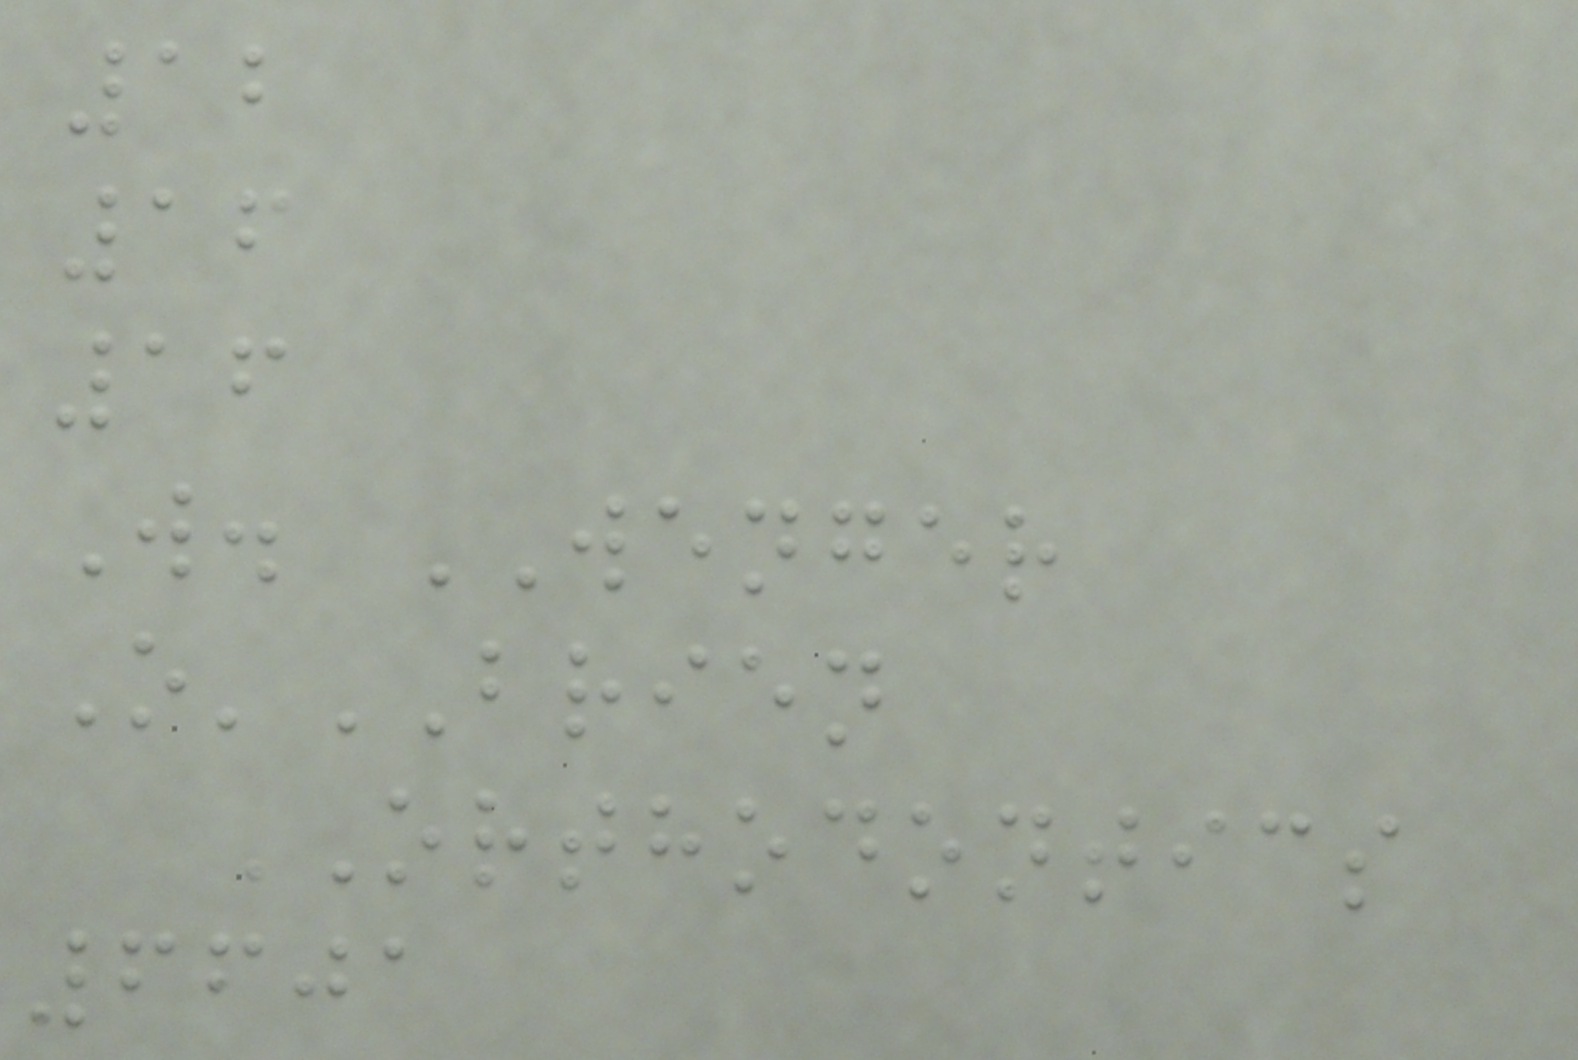12
16
16
W. WENGER
O'BRIEN
ORTHODONTICS
6601
